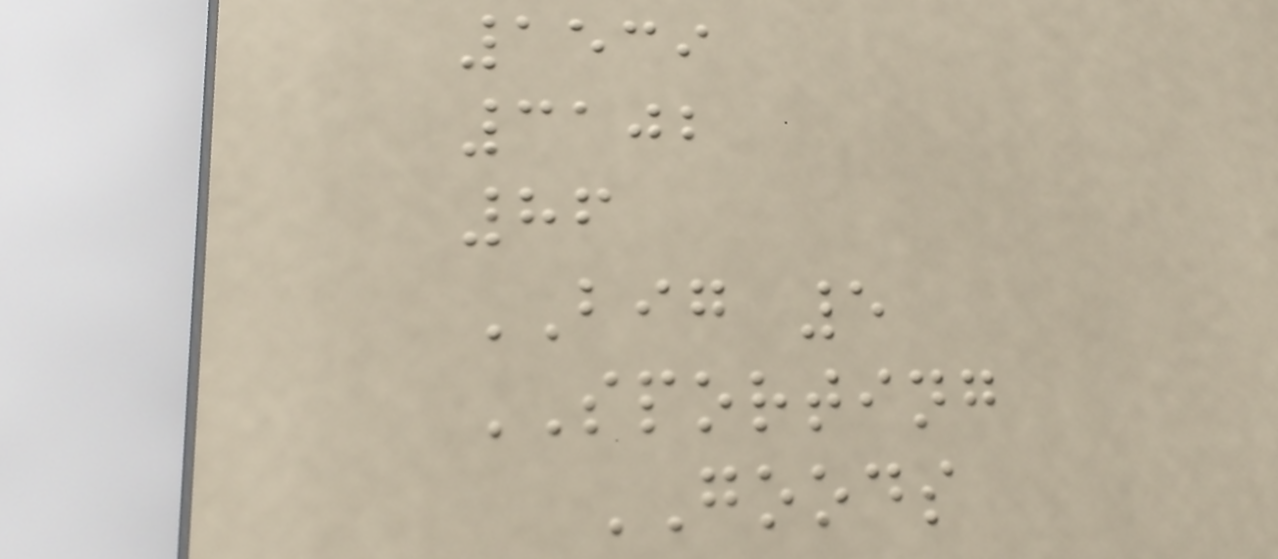1539
3102
86
BIG 5
SPORTING
GOODS
